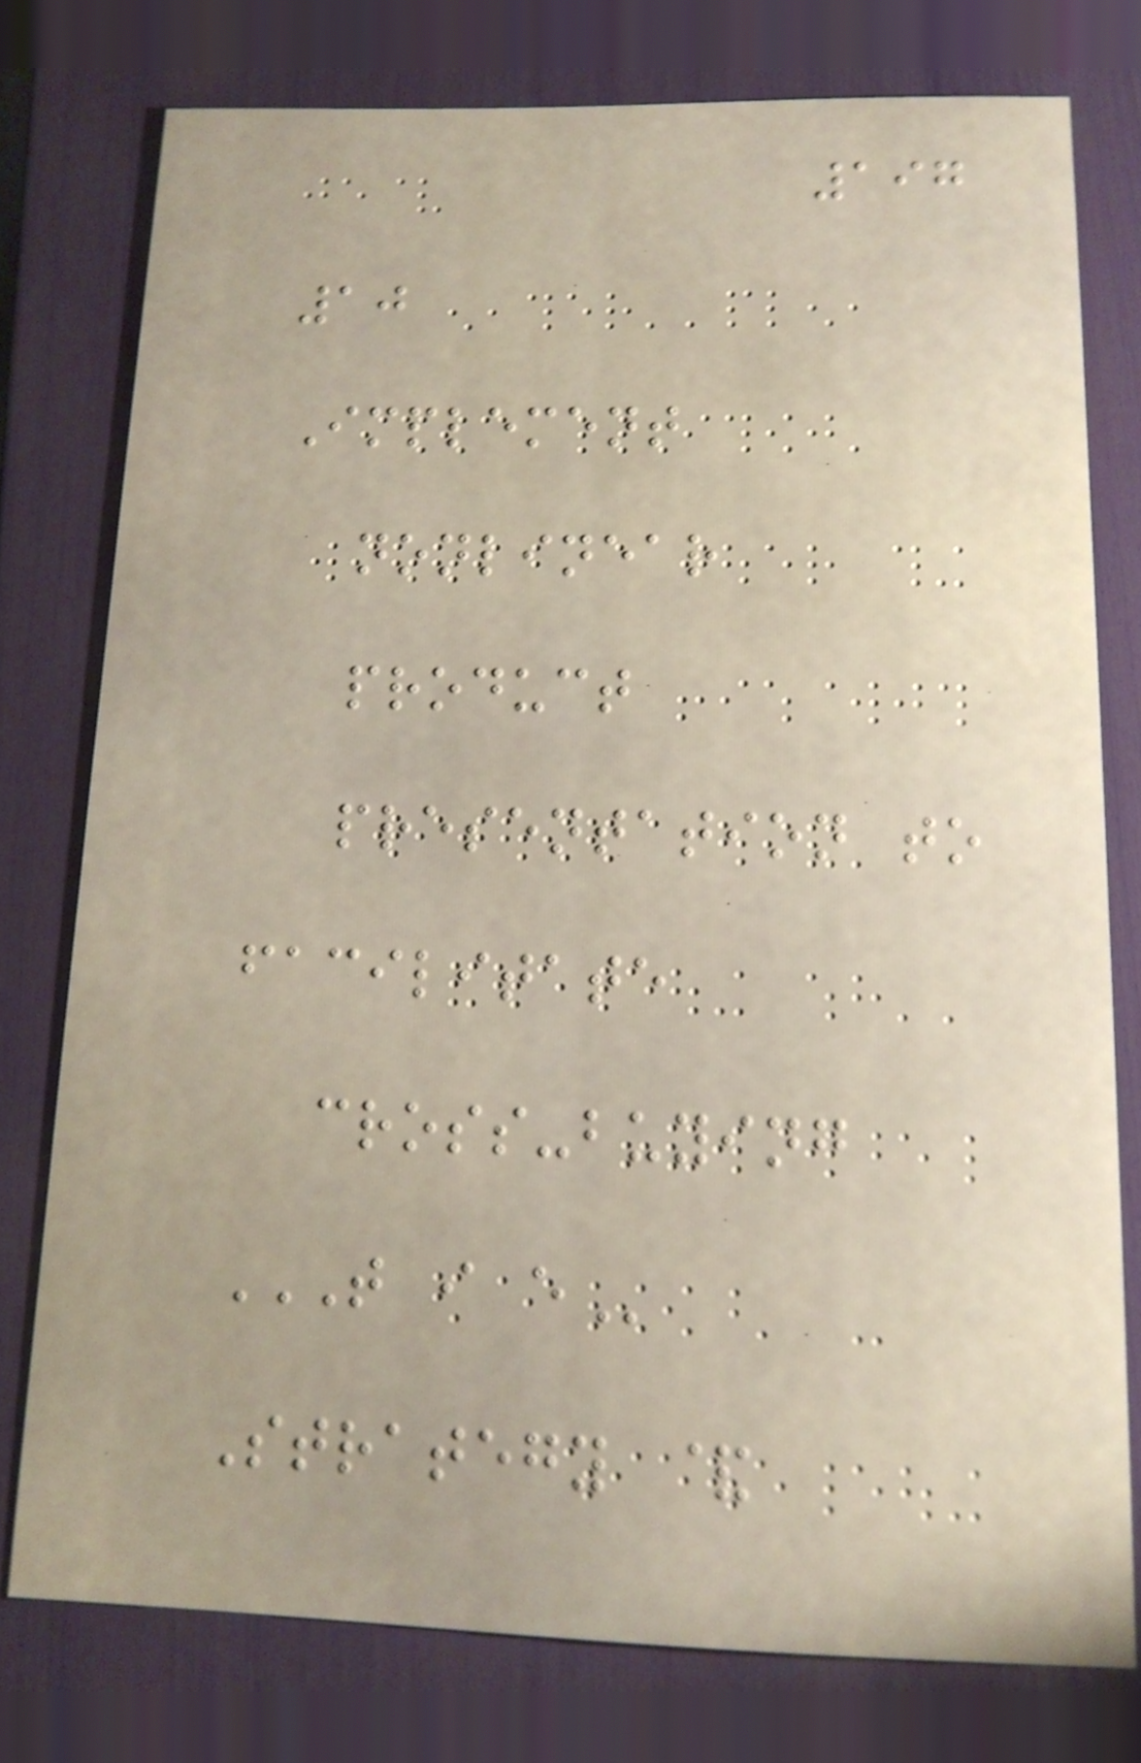197
10
Implement
nonlinear
product
presentation to
facilitate
cross-buying
T I E
Strategy &
